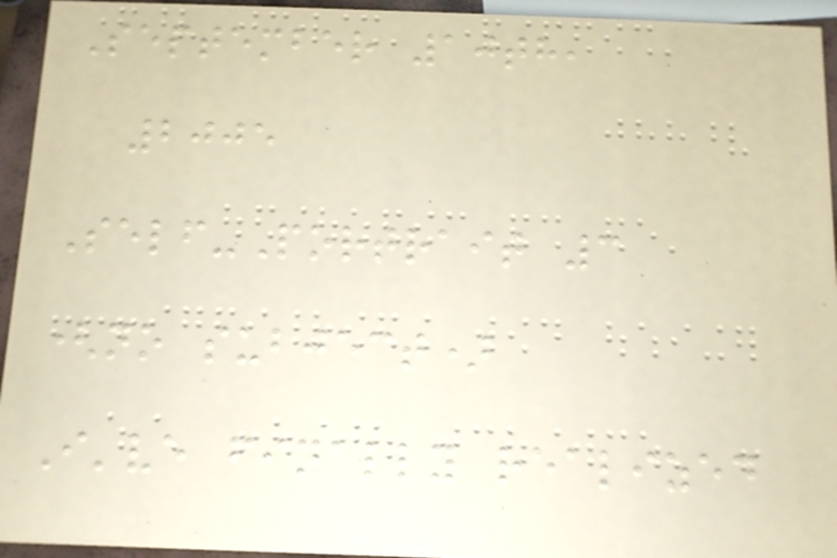September 10th,
2005
Self-Portrait 3
(no subject)
I've finally realized
